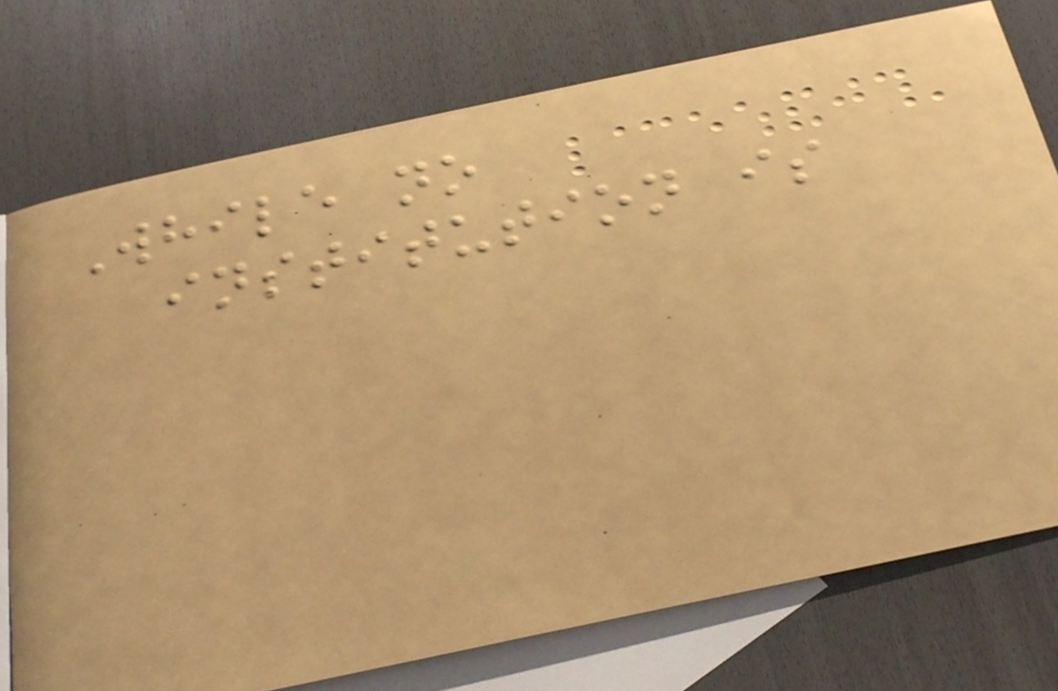While no
institution is
